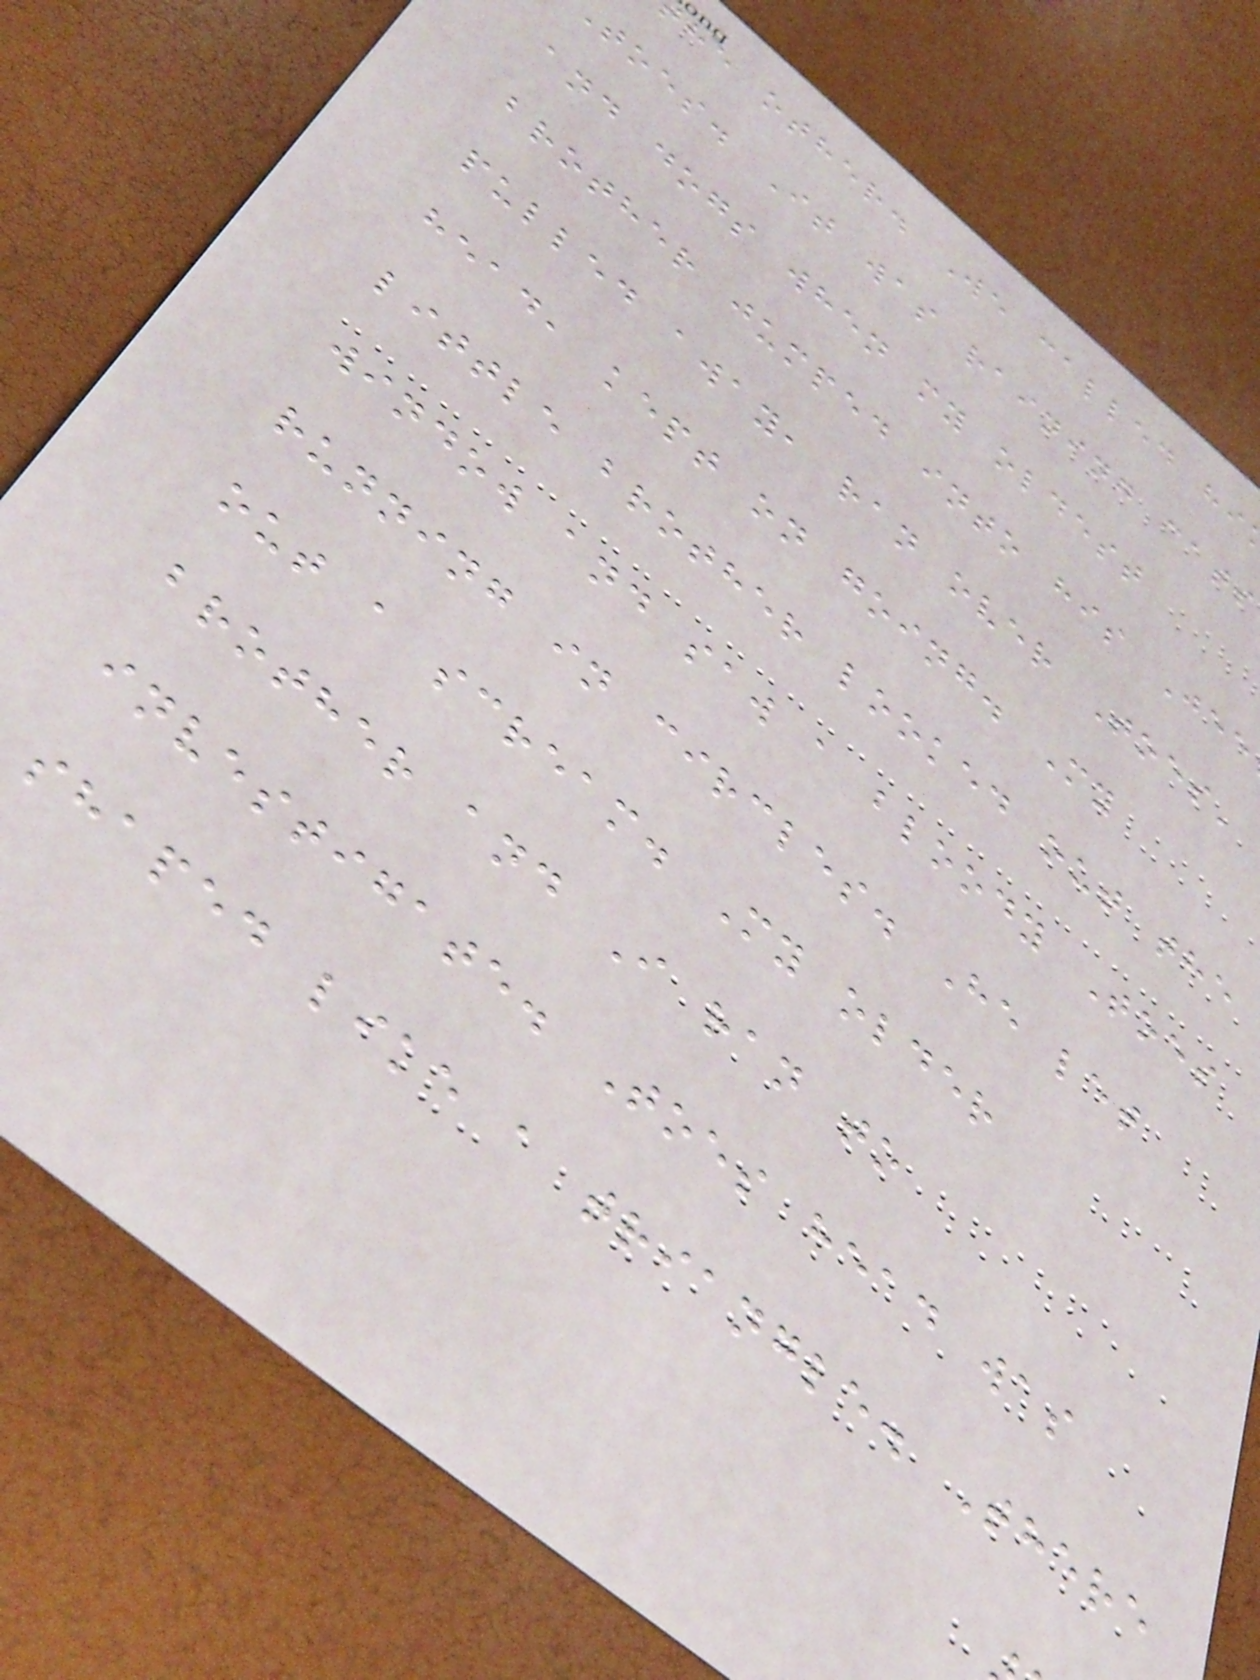he other. We called hi
toes. It was raining cats
and dogs when my oldest
brother jumped into his Jee
pulled away, ran over Toes'
head, kept on going. My
little brother looked out the
window and saw a bloody Toes
running in circles. He let
out a scream. My older
brother and I ran to
investigate. Toes head was
shaped like a triangle. There
